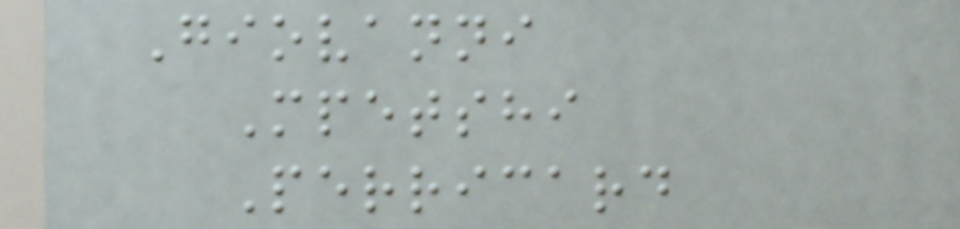Giovanni
Mpetshi
Perricard
